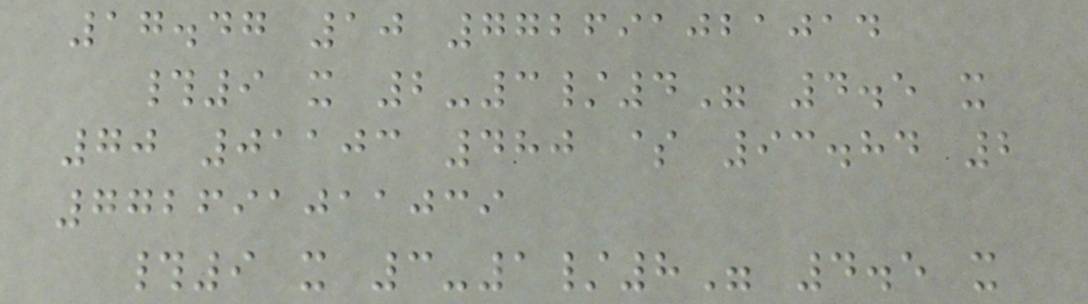17.47 10 772691021014
#9 x 2-3/4" 4.5 x
70 01103 480 $ 93.84 2
772691011039
#9 x 3-1/8" 4.5 x
